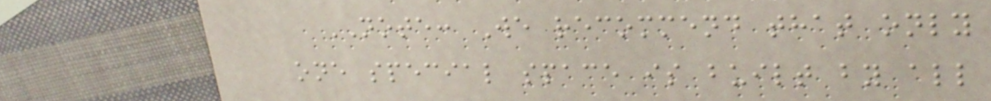NOTE: We recommend that only
one special space is built by all
